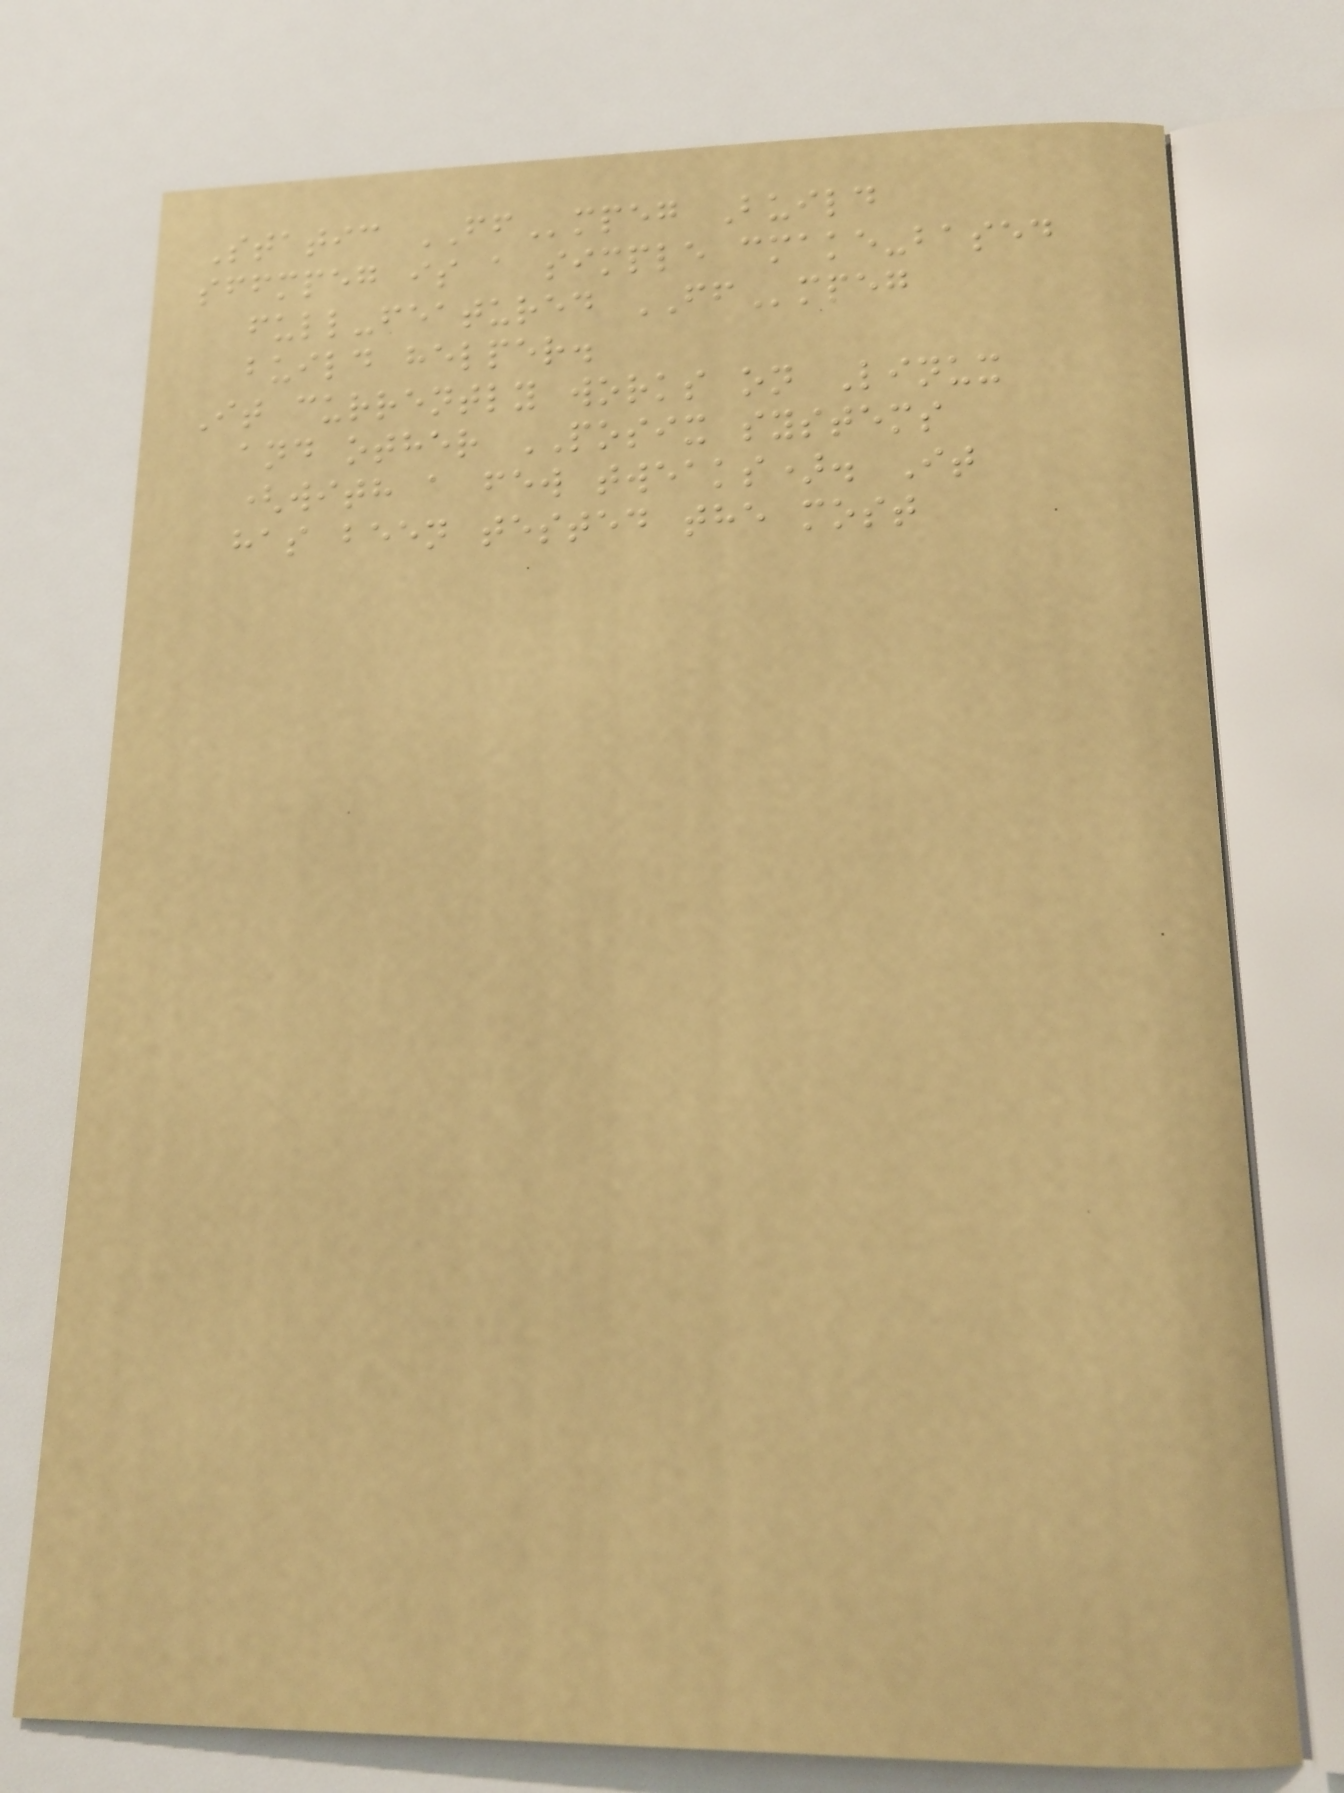Static FFmpeg Build
sffmpeg is a simple cmake-based
full-featured FFmpeg
build helper.
It currently works on Linux
and other POSIX systems
(with a few tweaks). It
has been tested the most
